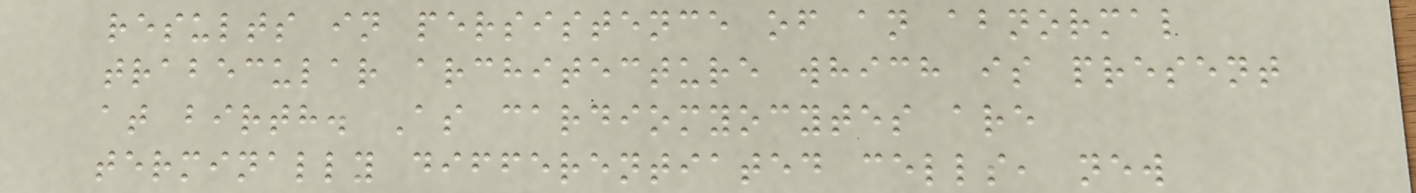results in persistence of an abnormal
trabecular architecture which is present
at birth. As cardiomyocytes are
terminally differentiated cells, new
